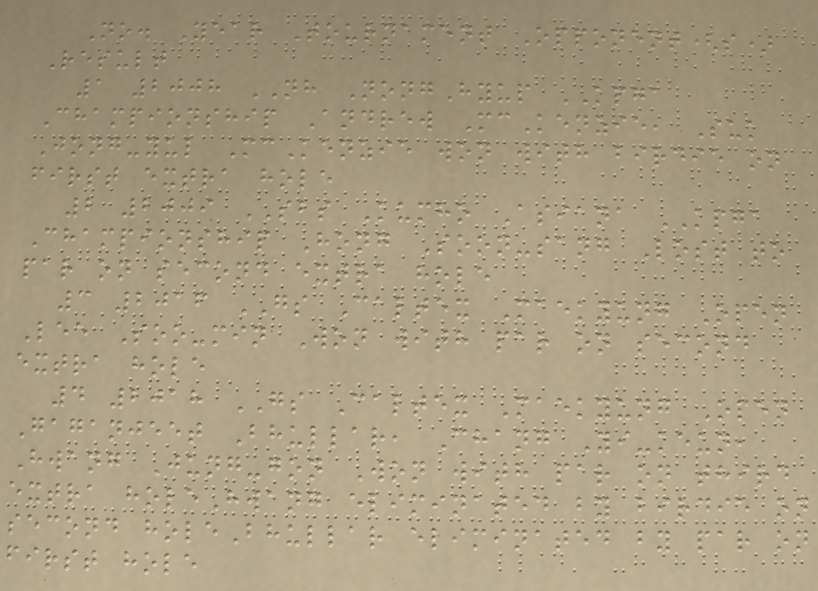No. Year Tournament Opponent(s)
Result
1 2008 NH NongHyup KPGA
Championship Andrew McKenzie, Suk
Jong-yul McKenzie won with birdie on
first extra hole
2 2009 SBS Kumho Asiana KPGA
Championship Hong Soon-sang Lost to
par on second extra hole
3 2016 GS Caltex Maekyung Open
Lee Soo-min Won with par on second
extra hole
4 2018 GS Caltex Maekyung Open
Gaganjeet Bhullar, Chang Yi-keun,
Hwang Jung-gon Won with par on third
extra holeHwang eliminated by birdie on
second holeBhullar eliminated by par on
first hole
